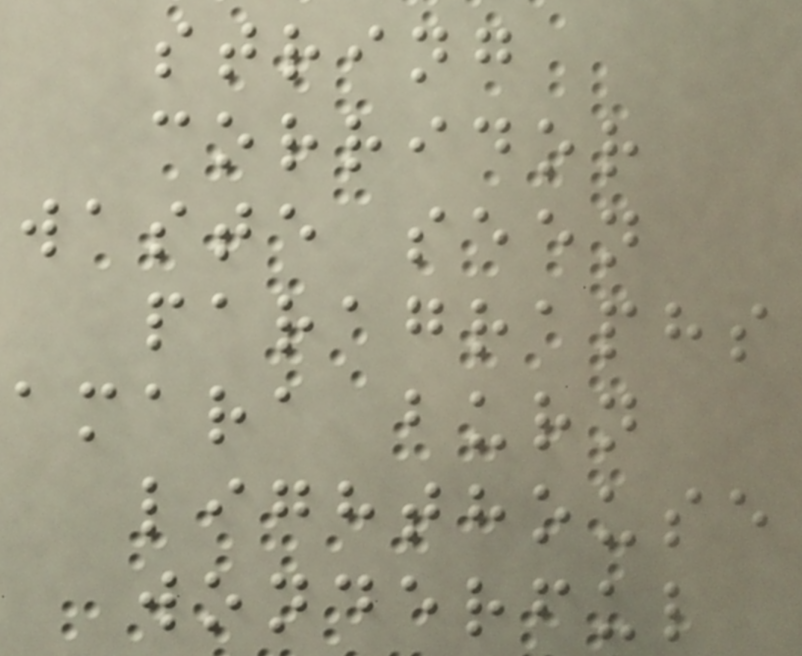string
corridor
waste seen
paragraphs
amara burn
lighthouse
wonderful
